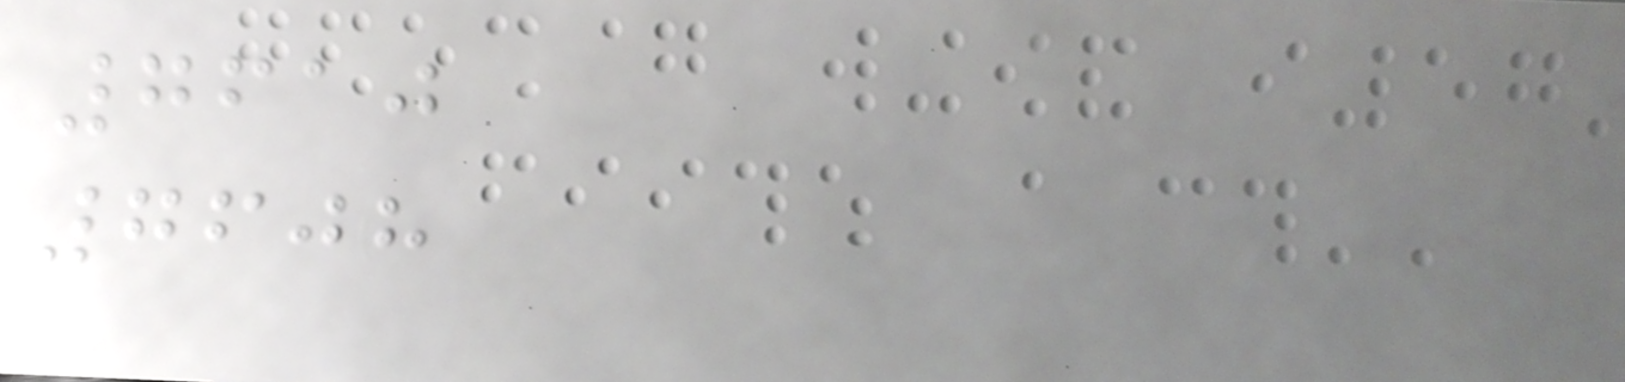7610
7608
